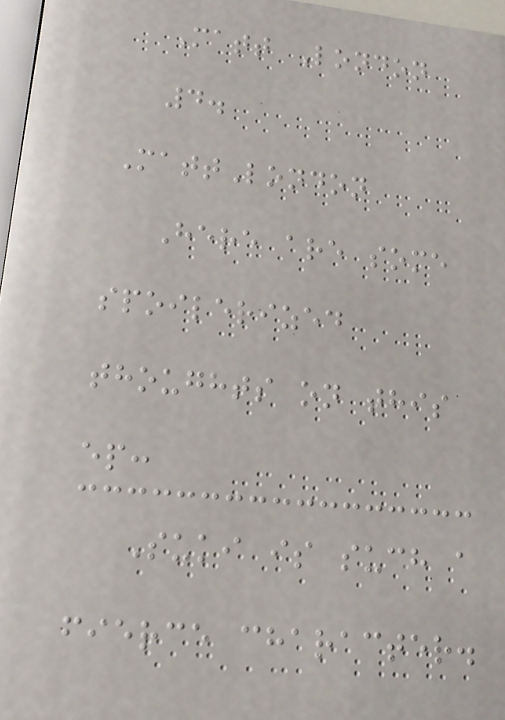Matt London
4.
MattLondon
Here are some
spoilerized
thoughts on this
ep:
Suki is such a
fierce character.
